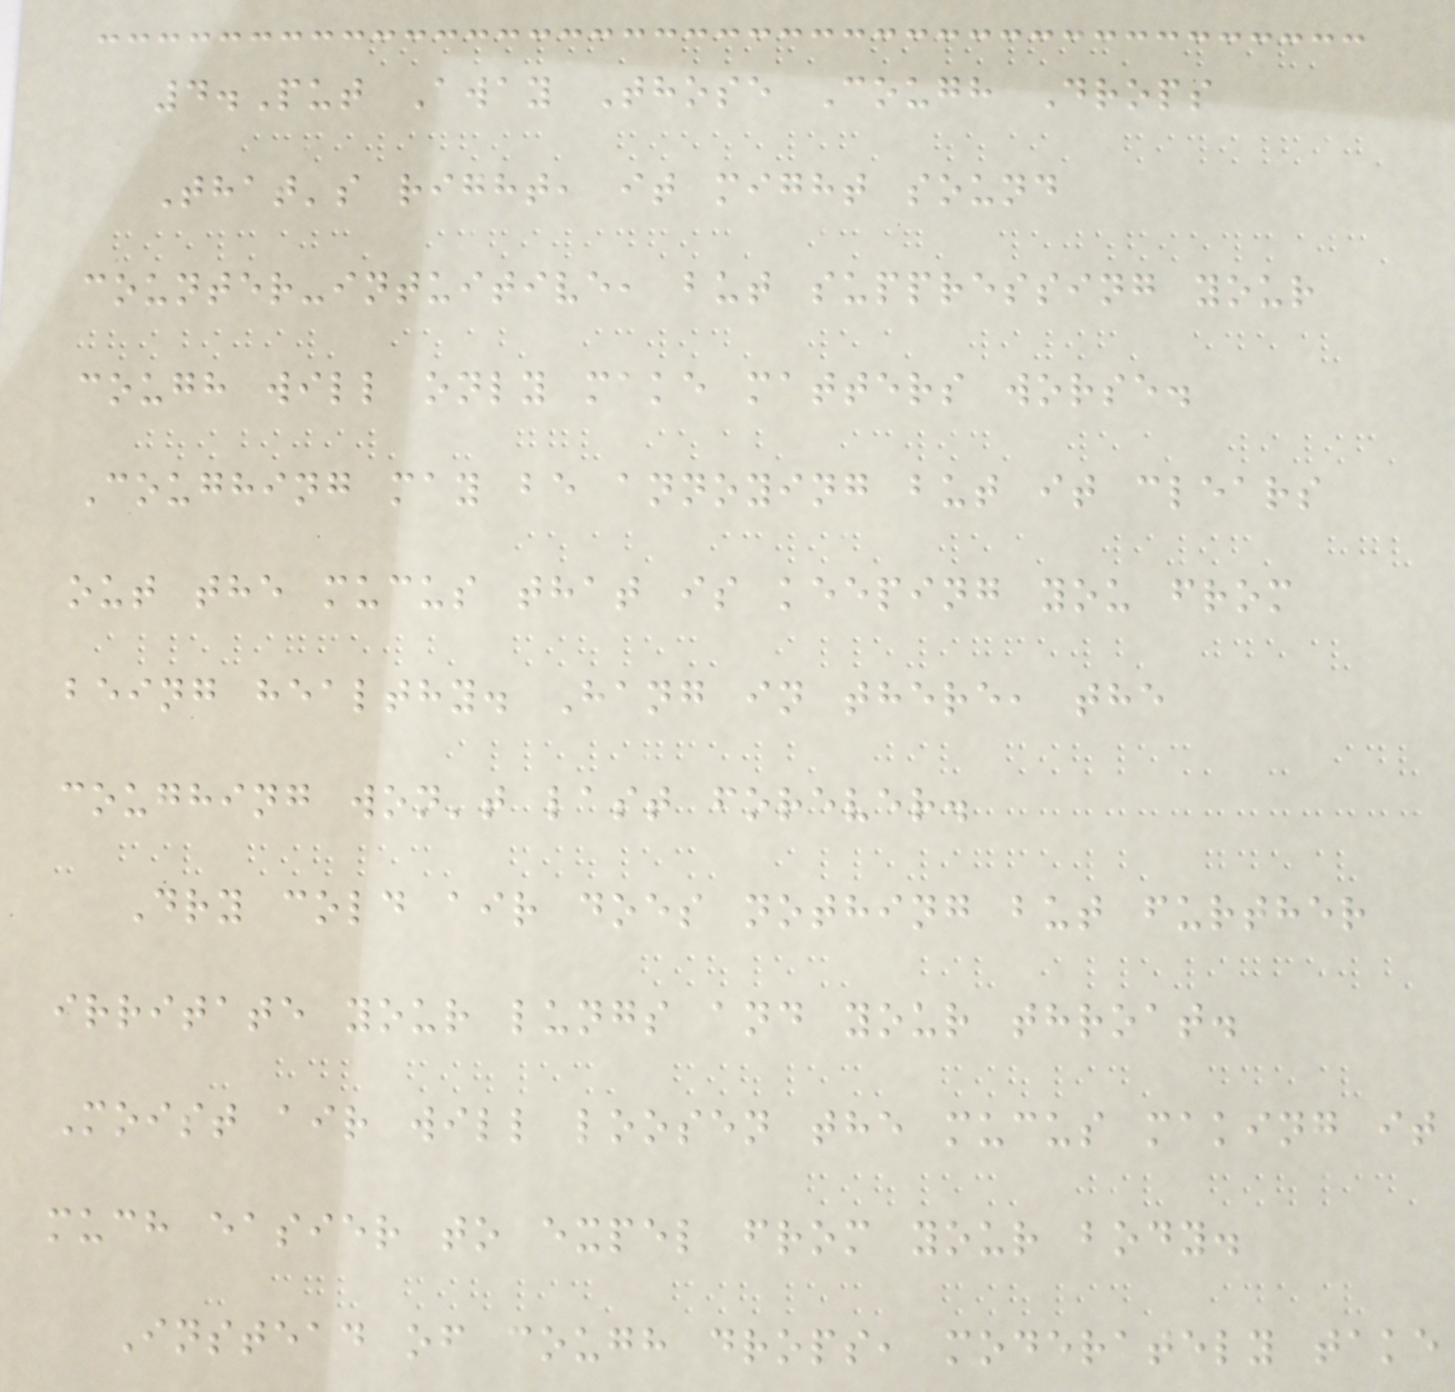4.Put Away Those Cough Drops
That's right, it might sound
counter-intuitive, but suppressing your
cough will only make matters worse.
Coughing may be annoying but it clears
out the mucus that is keeping you from
being healthy. Hang in there, the
coughing won't last forever.
Dry cold air does nothing but further
irritate your lungs and your throat.
Moist air will loosen the mucus making it
much easier to expel from your body.
Instead of cough drops, moderately take
